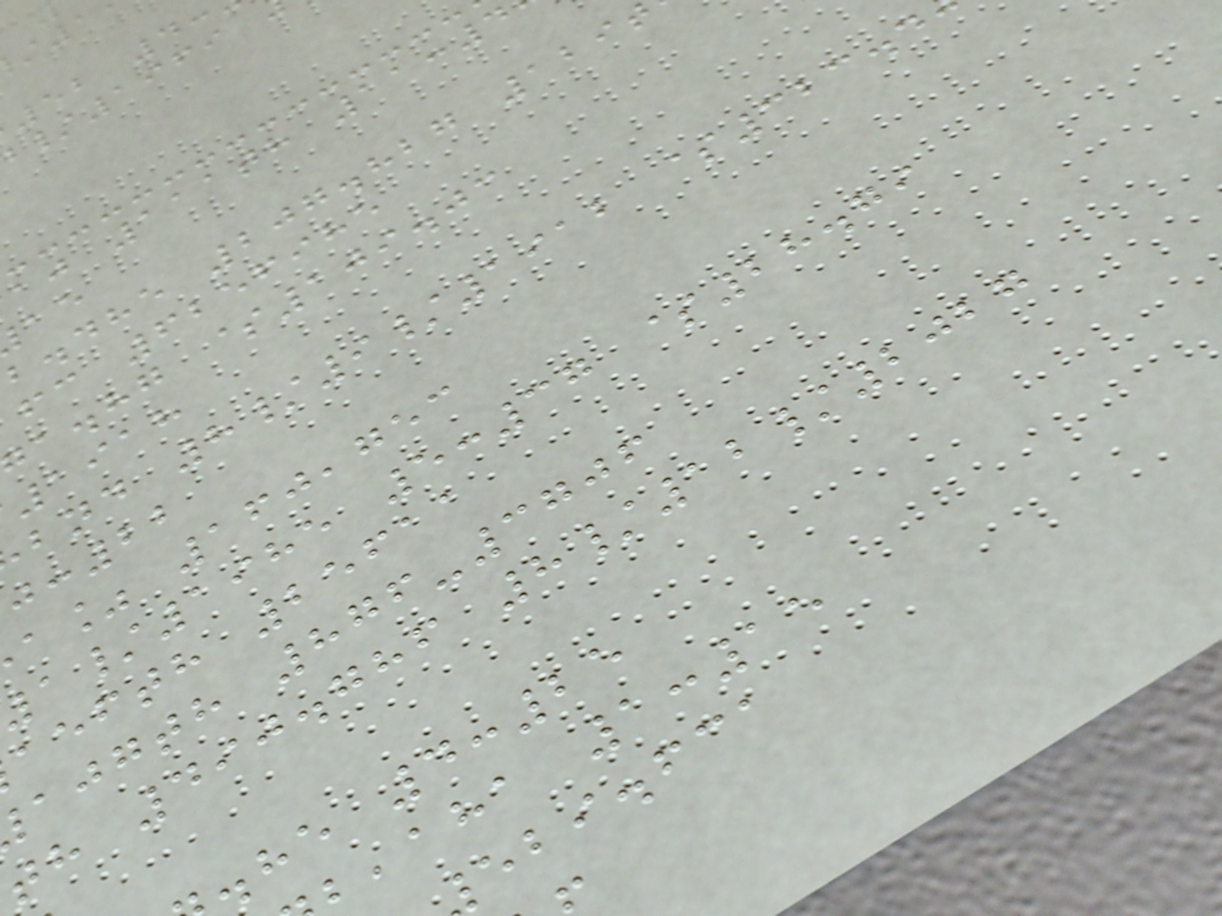aj 111th 11:4
b.dhe 207.827 129t
fc 6256985
a.hg $109.03
1918
bnd 8/9/1912 $323.4
:22
a% 160,753
/1985 5:37 $28.79
aefth 25611
ajgth 876-3706
th 490.786 8/12/2027
.he 4:25
,aha 1:15
ebi.fca
